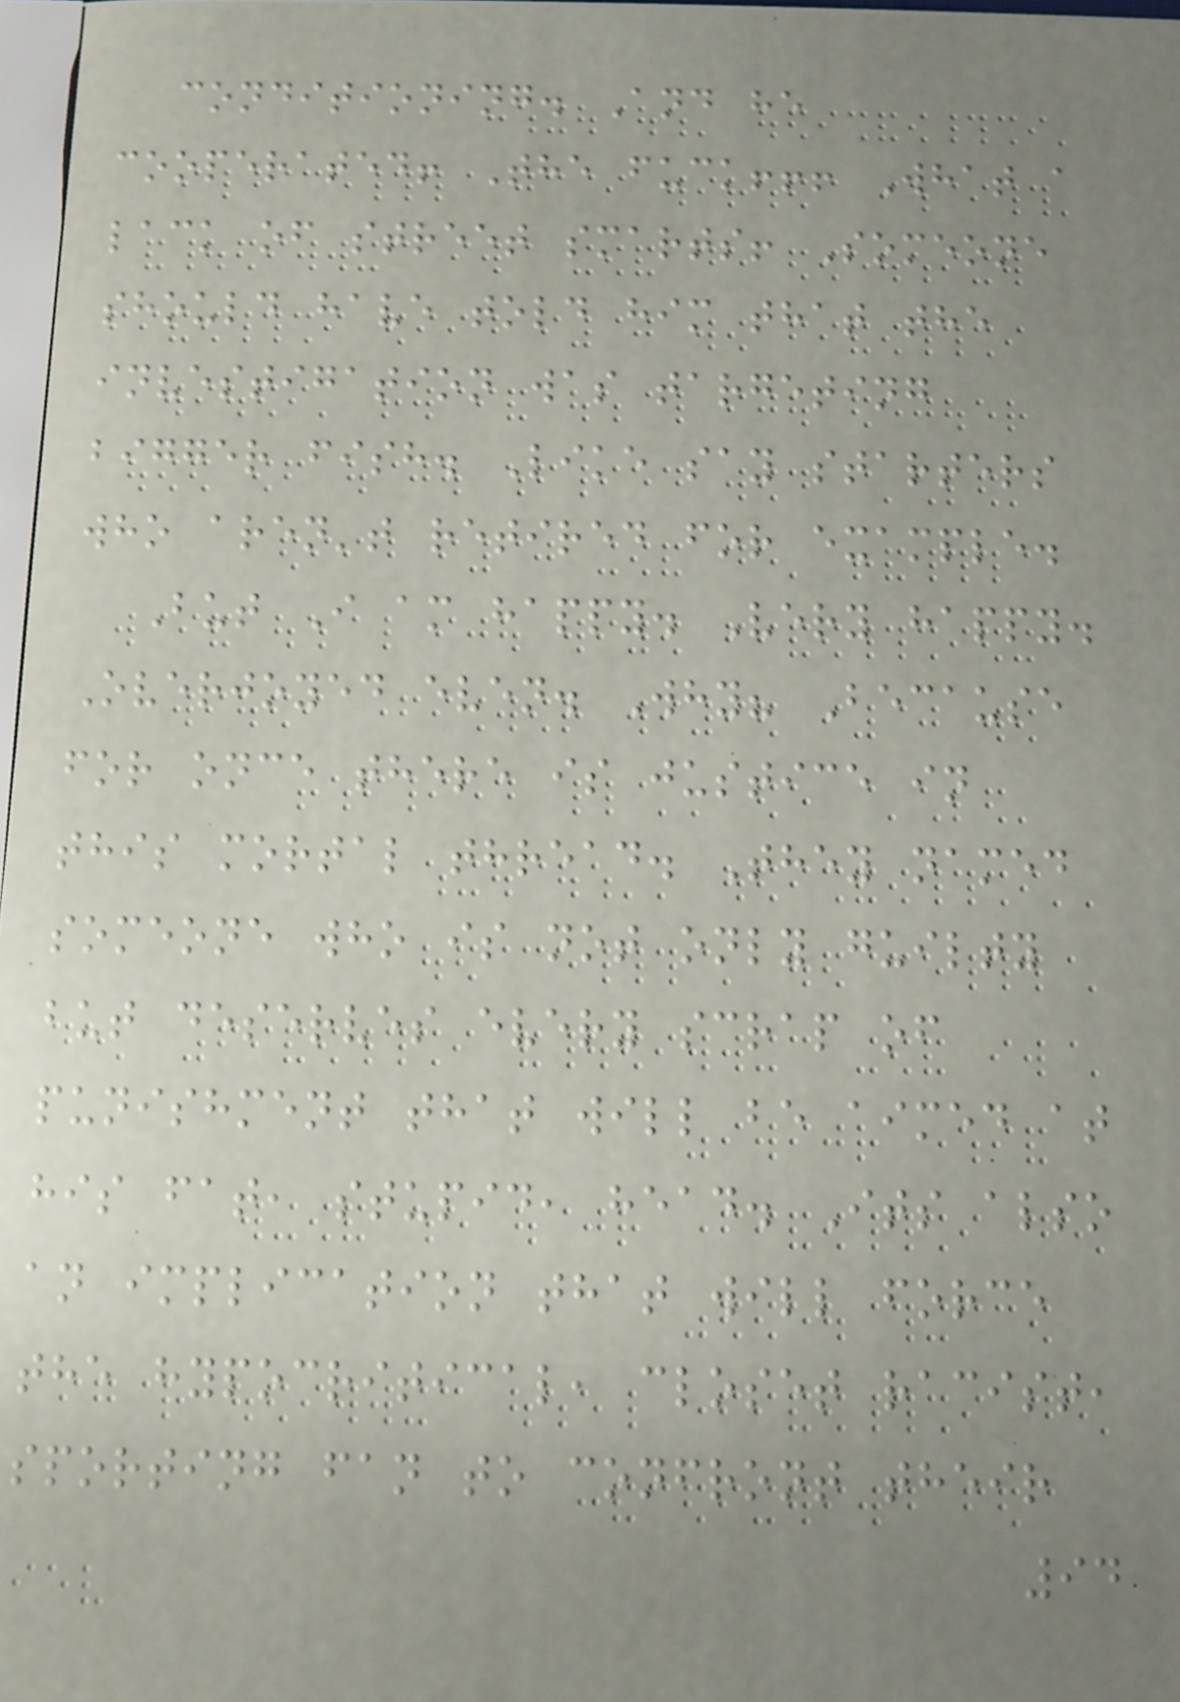conditioning. And he
cooperated! The fuck!!! What a
lack of street smarts! Someone
should have told him that the
investigation was targeting
bigger fish. Like say starters
who aren't retired for example.
But I am happy. Very happy.
Overjoyed even. Why? Because
for once there is justice in
this mortal thread. They named
someone who is not only guilty
but deserves every scrap of
punishment that will be aimed at
his fat, stupid, head. Its also
an implication that will force
the hypocritical, closet racist,
sporting fan to confront their
94
